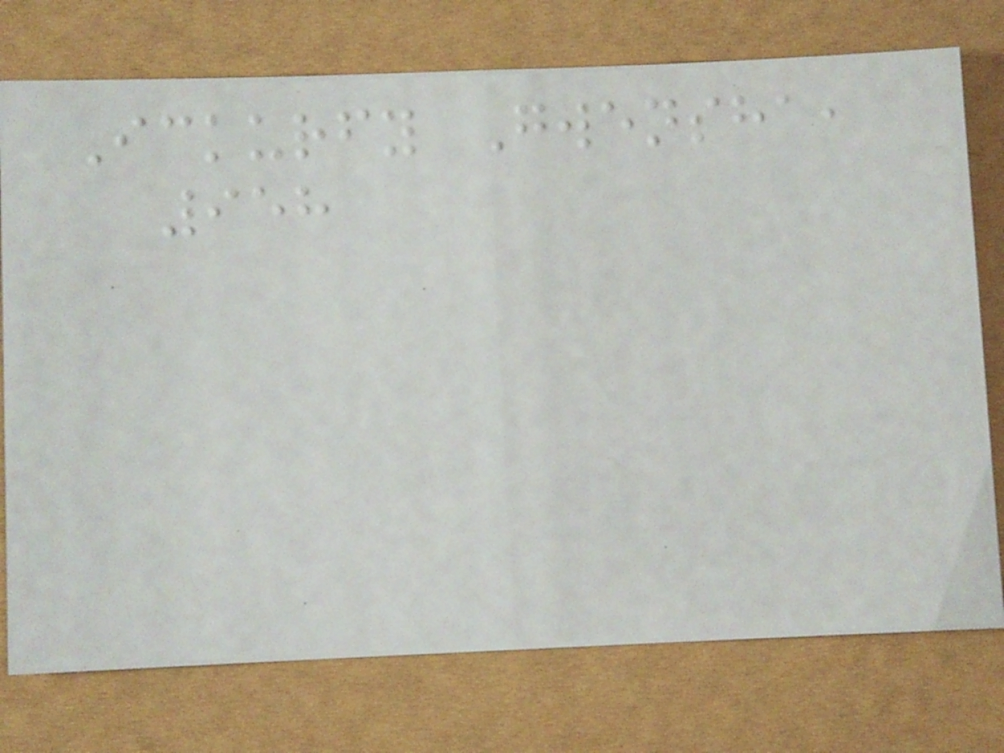Ickurfy Gwensha,
958
